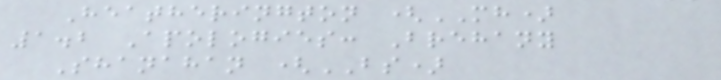Heatherington (MH)
1.2 Apologies: Brehany
Shanahan (BS)
